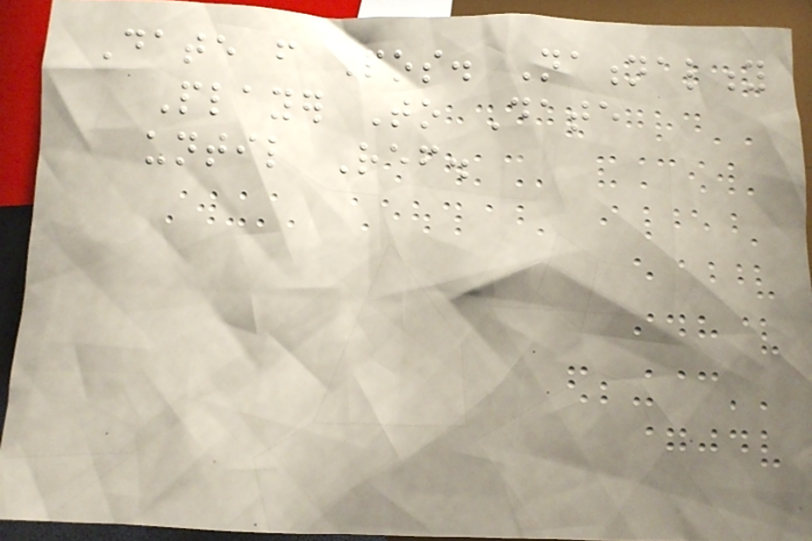Date from Pos. Nationality
Player To Date
until Ref.
